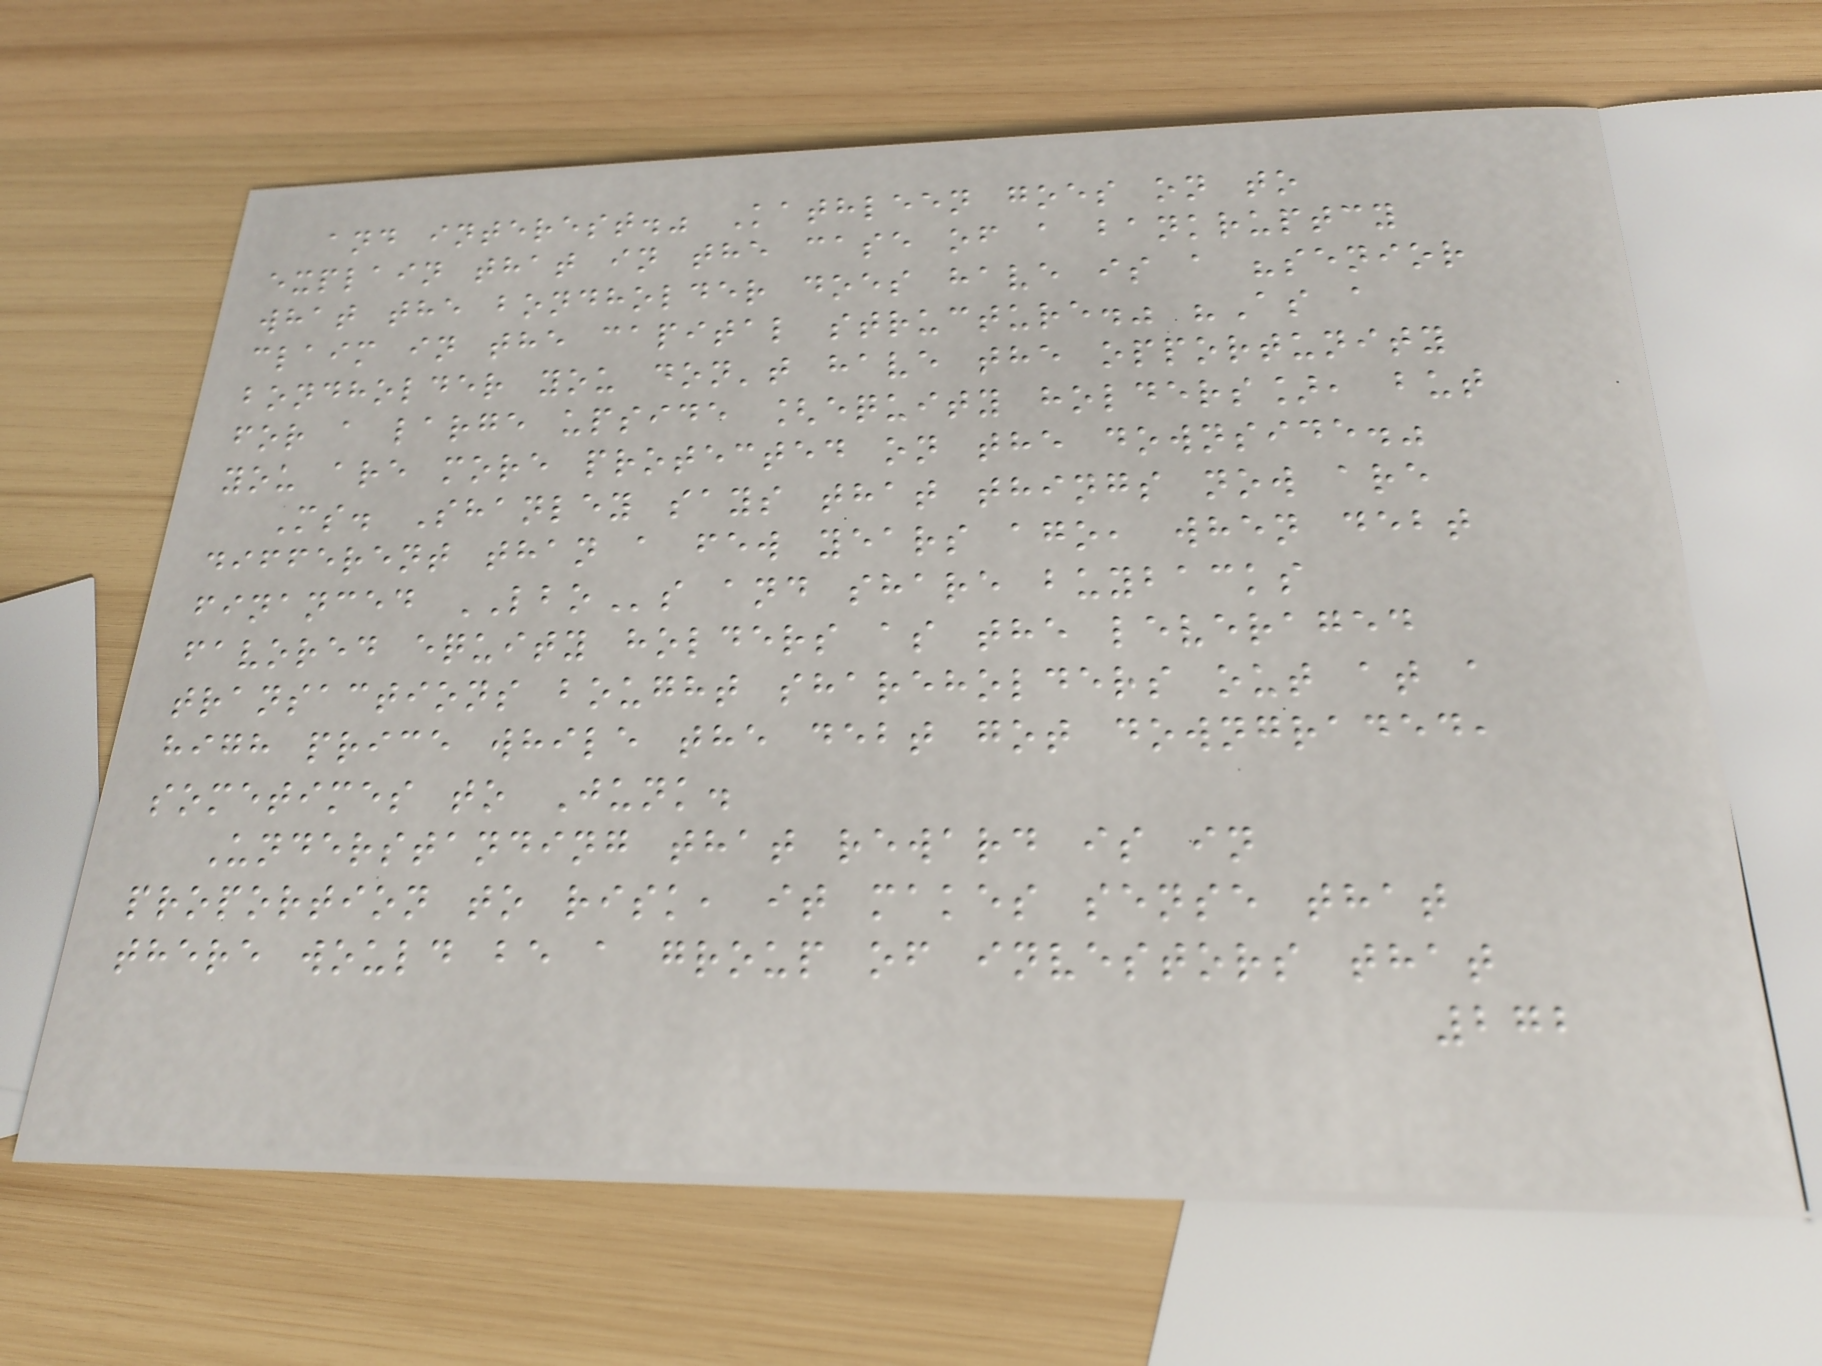and interest." Kathleen goes on to
explain that in the case of a bankruptcy
what the bondholder does have is a "senior
claim in the capital structure." "As a
bondholder you don't have the opportunity
for a large upside [equity holders], but
you are more protected on the downside."
Ms. Shanley says that things now are
different than a few years ago, when debt
financed LBOs and share buybacks
favored equity holders as the leveraged
transactions bought shareholders out at a
high price while the debt got downgraded,
sometimes to Junk.
Understanding that reward is in
proportion to risk, it makes sense that
there would be a group of investors that
272
